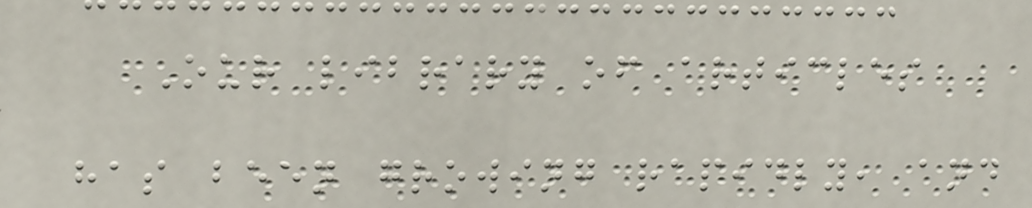Our library of articles
has been growing rapidly, and
